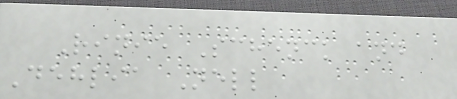Rinie Schenck and
Dehlia Nell
